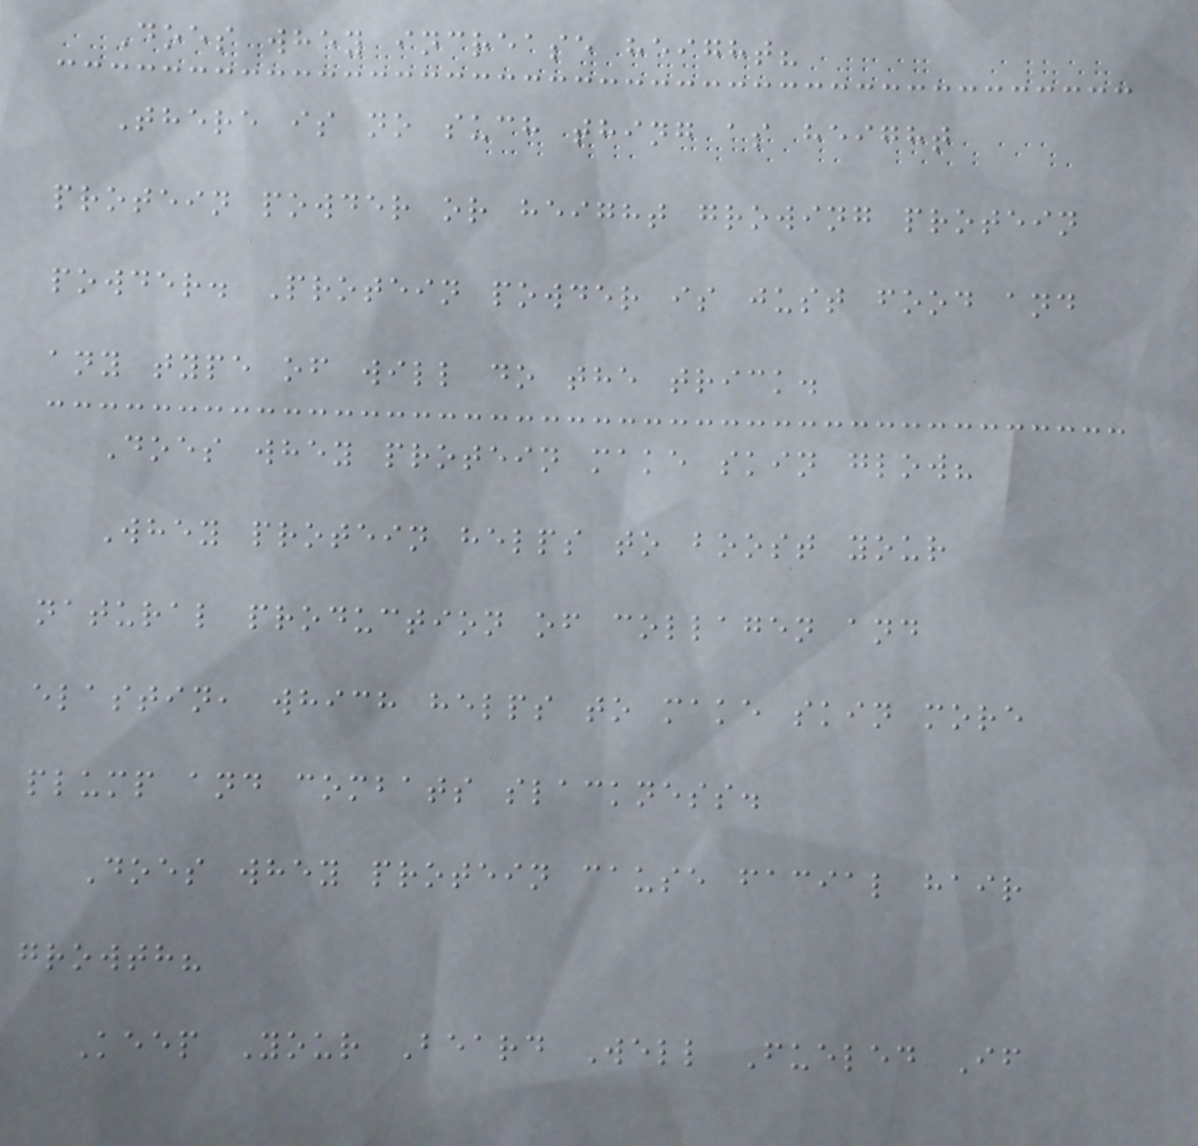Does whey increase height?
There is no such thing as height
protein powder or height growing protein
powder. Protein powder is just food and
any type of will do the trick.
Does whey protein make skin glow?
Whey protein helps to boost your
natural production of collagen and
elastin, which helps to make skin more
plump and combats slackness.
Does whey protein cause facial hair
growth?
Keep Your Beard Well Fueled If
